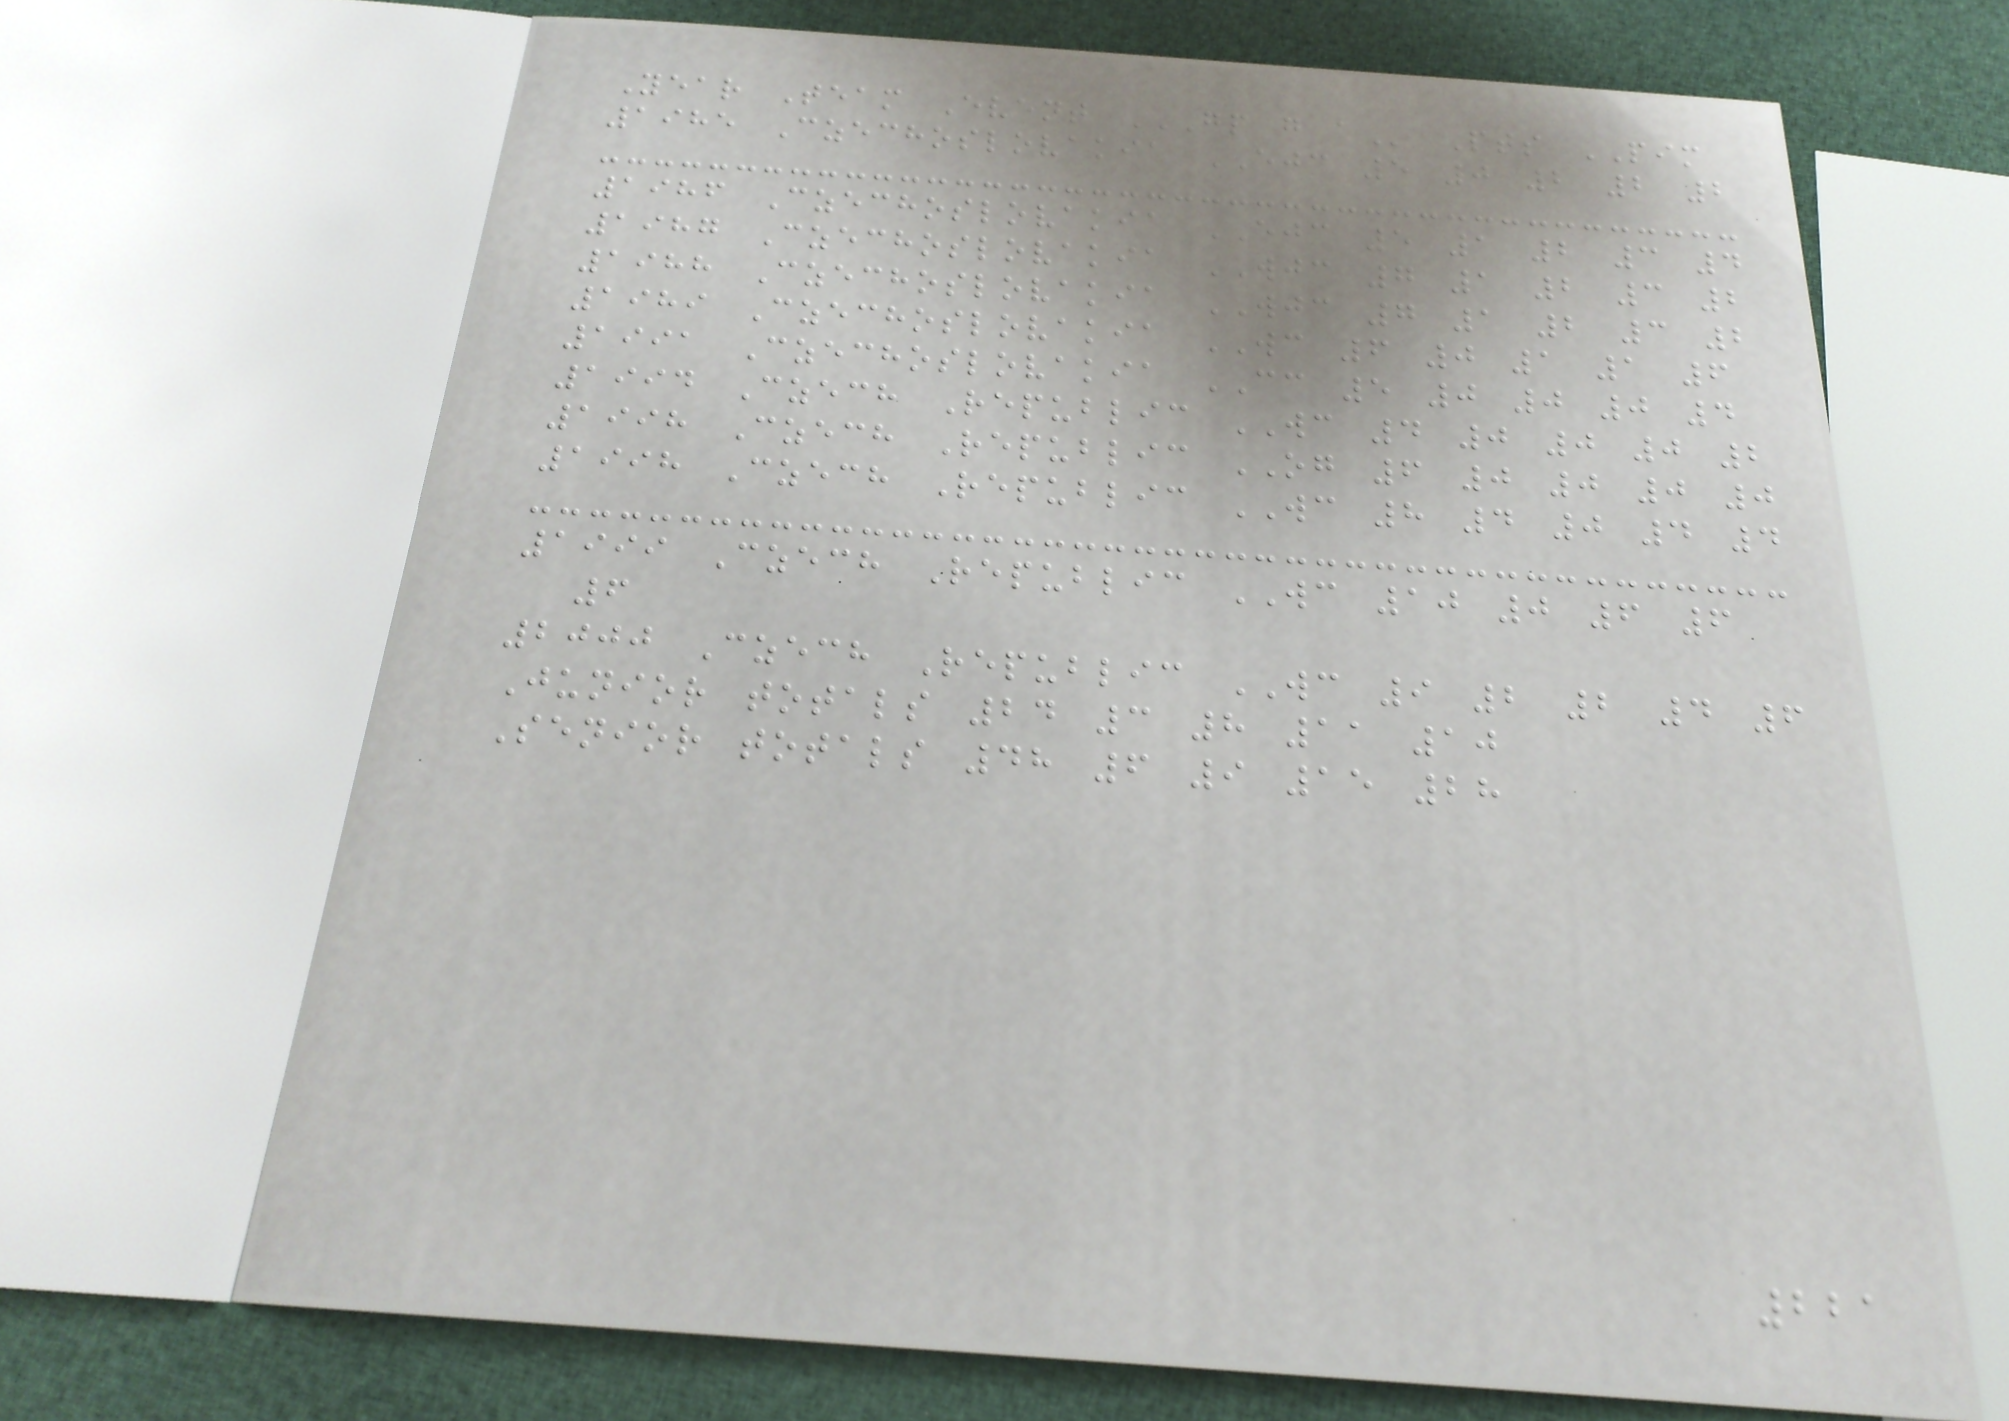Year Team Event GP G A Pts PIM
1985 Czechoslovakia EJC 5 0 2 2 2
1986 Czechoslovakia EJC 5 1 2 3 4
1987 Czechoslovakia WJC 7 1 2 3 2
1988 Czechoslovakia WJC 7 1 2 3 2
1989 Czechoslovakia WC 6 0 1 1 6
1991 Czechoslovakia CC 5 0 0 0 4
1994 Czech Republic WC 4 0 0 0 2
1998 Czech Republic OG 6 0 0 0 0
1998 Czech Republic WC 8 4 0 4 4
1999 Czech Republic WC 10 0 6 6
6
2000 Czech Republic WC 9 2 2 4 6
Junior totals 24 3 8 11 10
Senior totals 48 6 9 15 28
221
